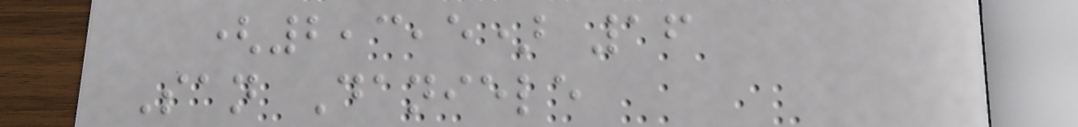(2,3,5) 16
San Daniele
